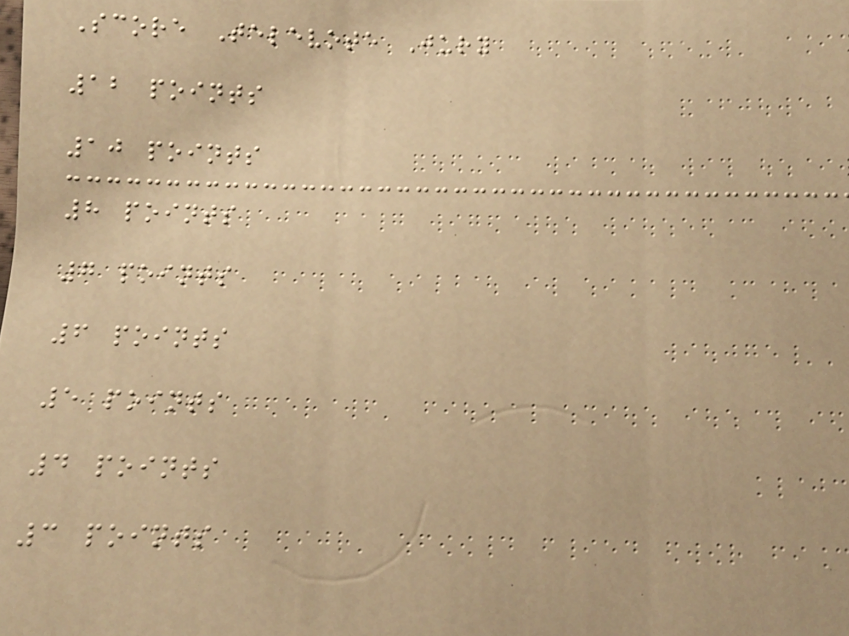Score Televote Jury
12 points
10 points
8 points
7 points
6 points
5 points
4 points
3 points
